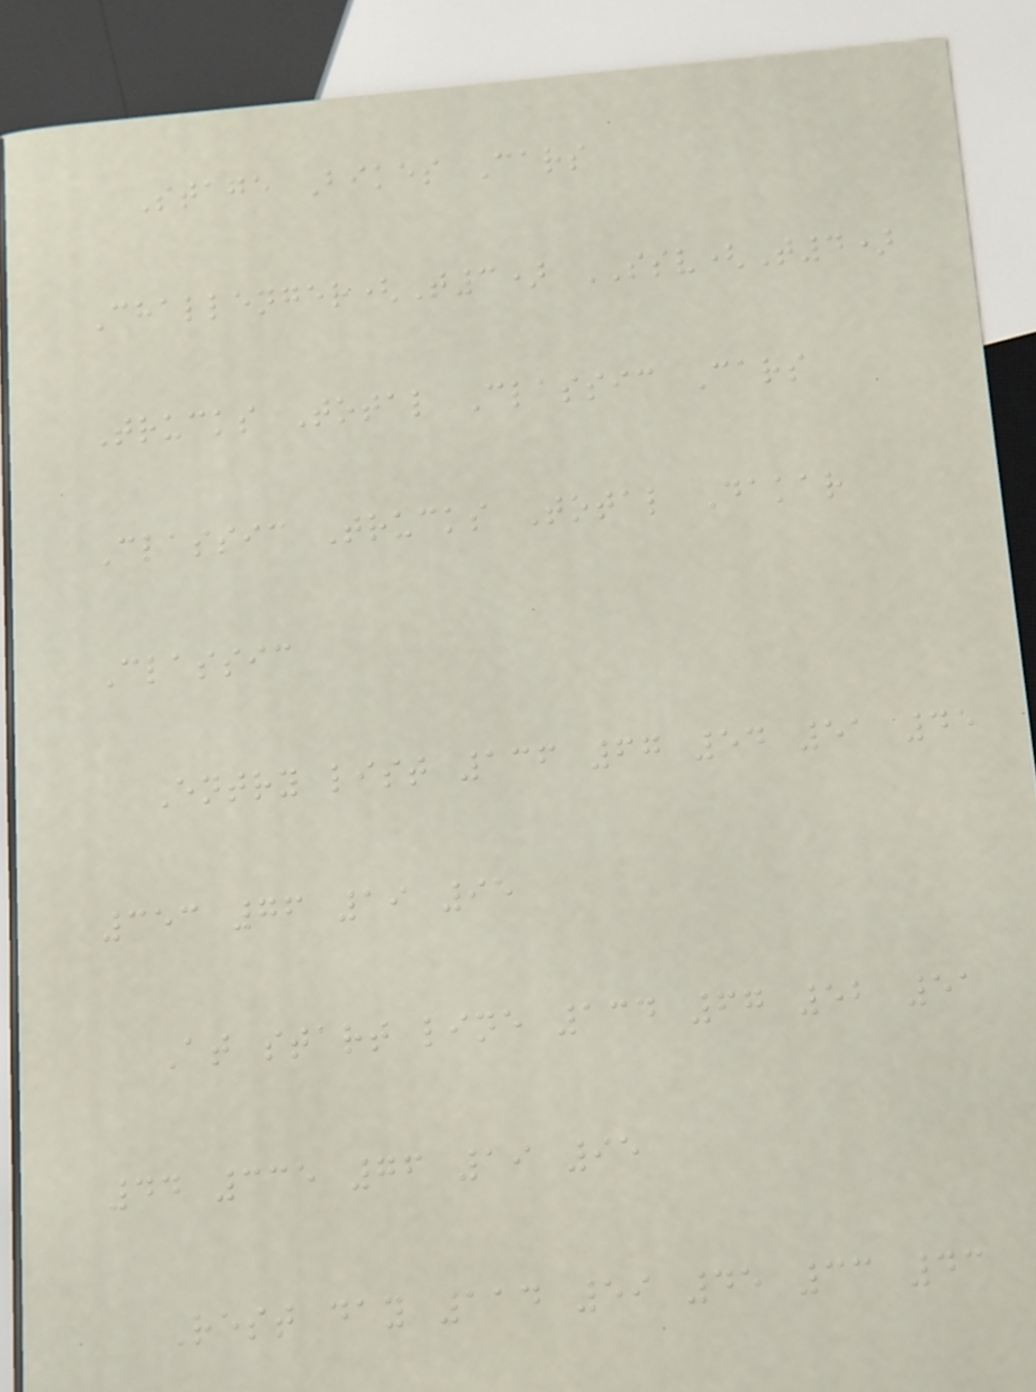Stage Bikes Cars
Challenger(T3) SSV(T4)
Trucks Total Classic Cars
Classic Trucks Total Dakar
Classic
Entry list 136 67 54 51 45
353 76 19 95
At start line 134 67 52 51
44 335 76 19 95
Rest day 114 59 45 33 43
